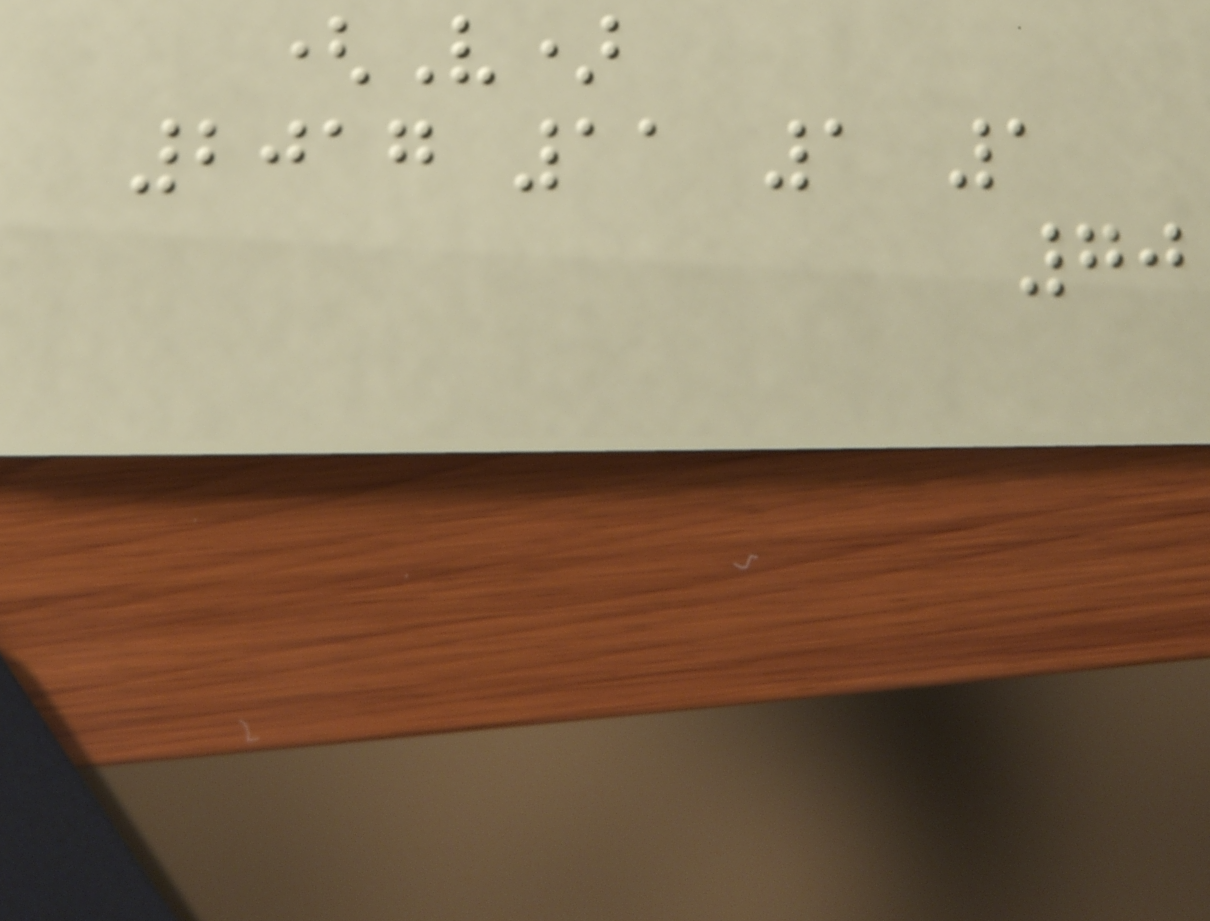(V)
2017 11 1 1
70
